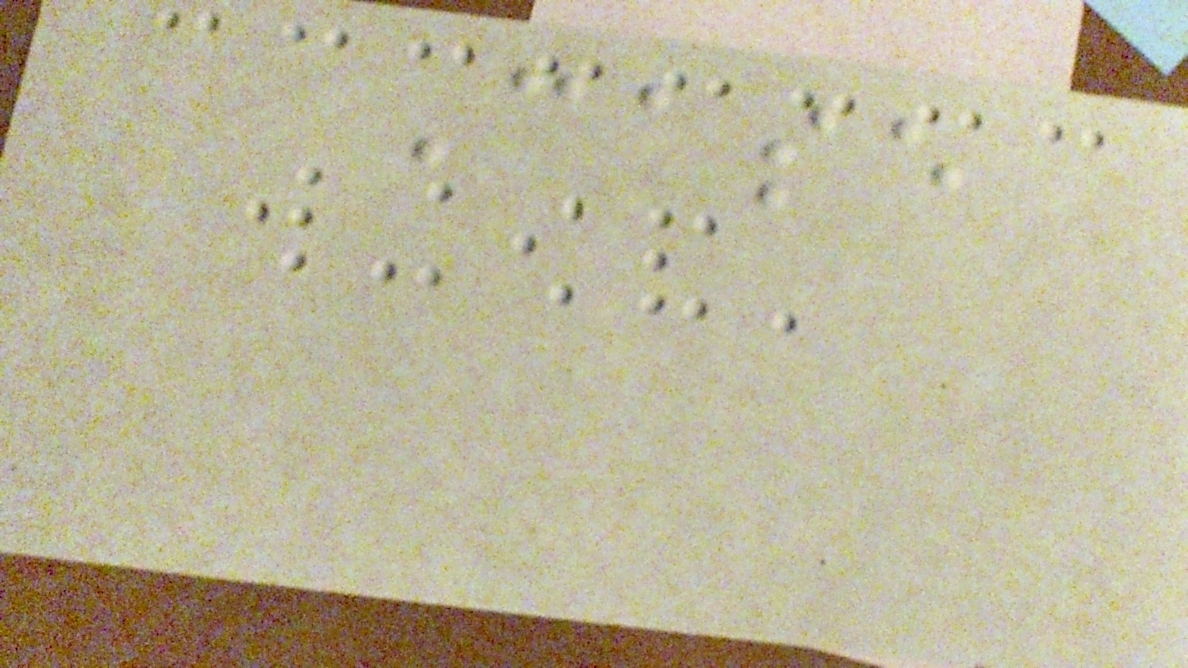Case
